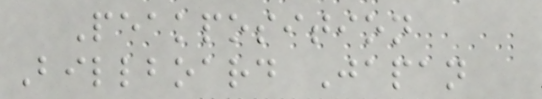Peakposition
Billboard Japan
